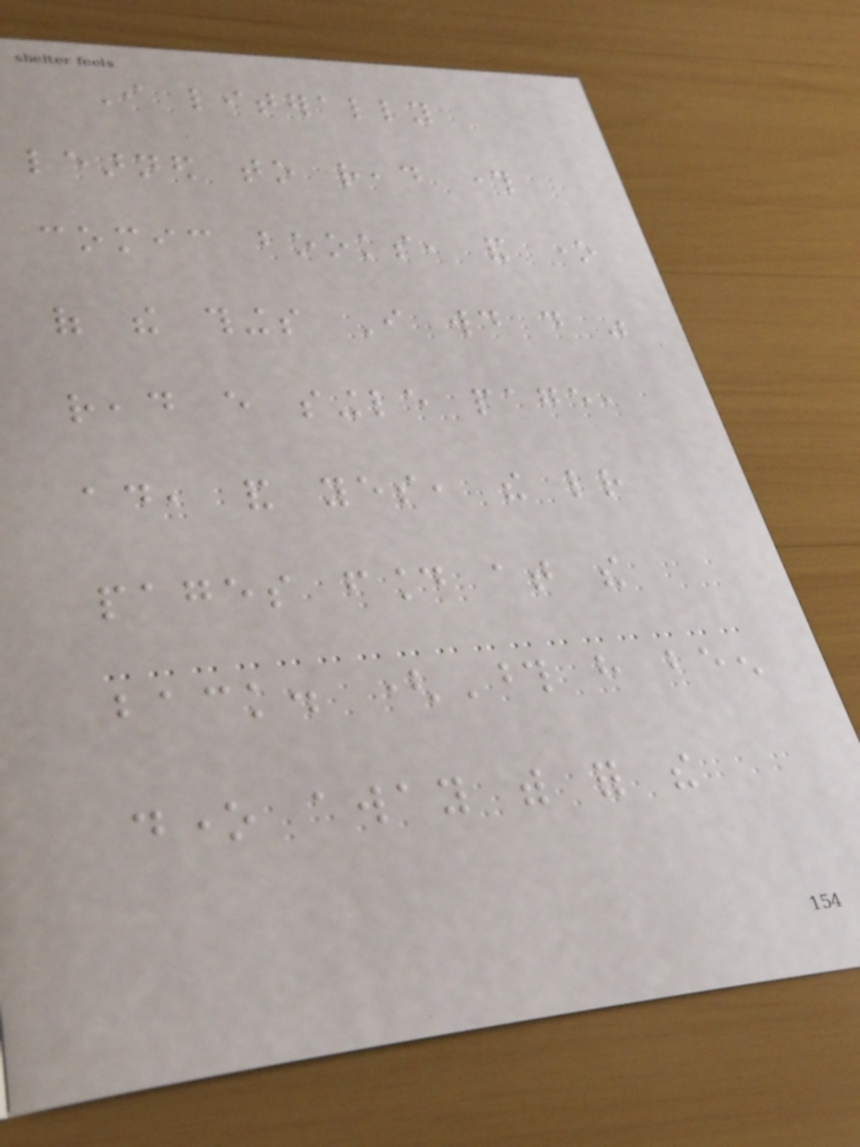I literally
learned to read through
comic books, and one
of the things I would do was
read every single page,
ad, and yes, the letter
pages found at the
back. (Those have been
done away with for the
